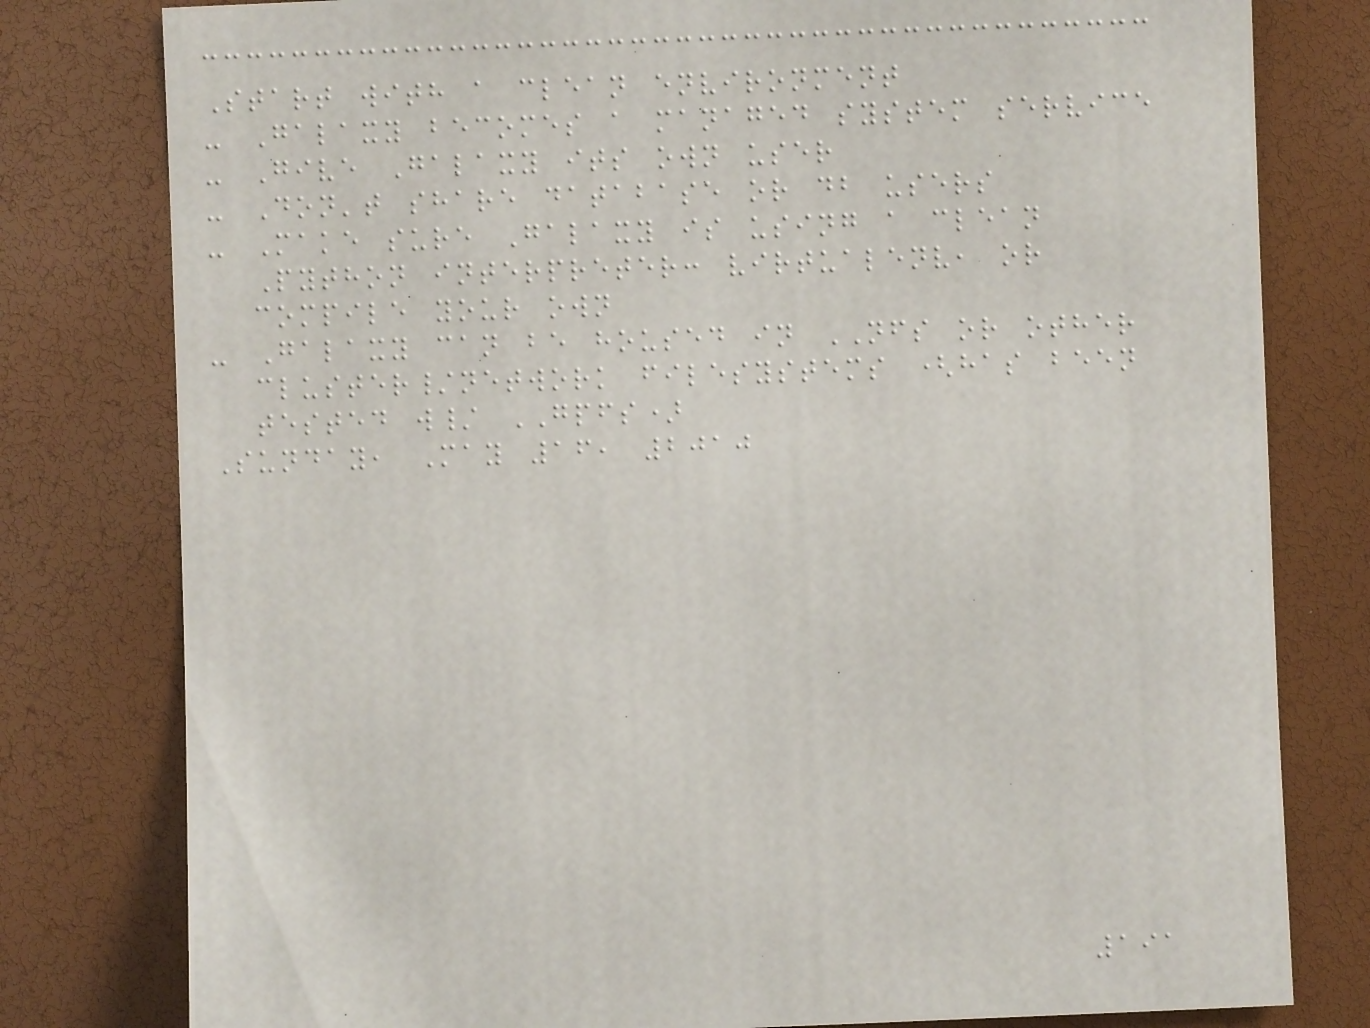Start with a clean environment
- Galaxy becomes a managed system service
- Give Galaxy its own user
- Don't share database or db users
- Make sure Galaxy is using a clean
Python interpreter: virtualenv, or
compile your own
- Galaxy can be housed in NFS or other
cluster/network filesystems (has been
tested w/ GPFS)
Sunday, May 16, 2010
191
